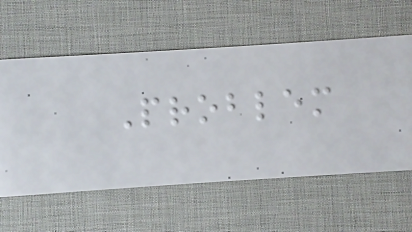Problem
